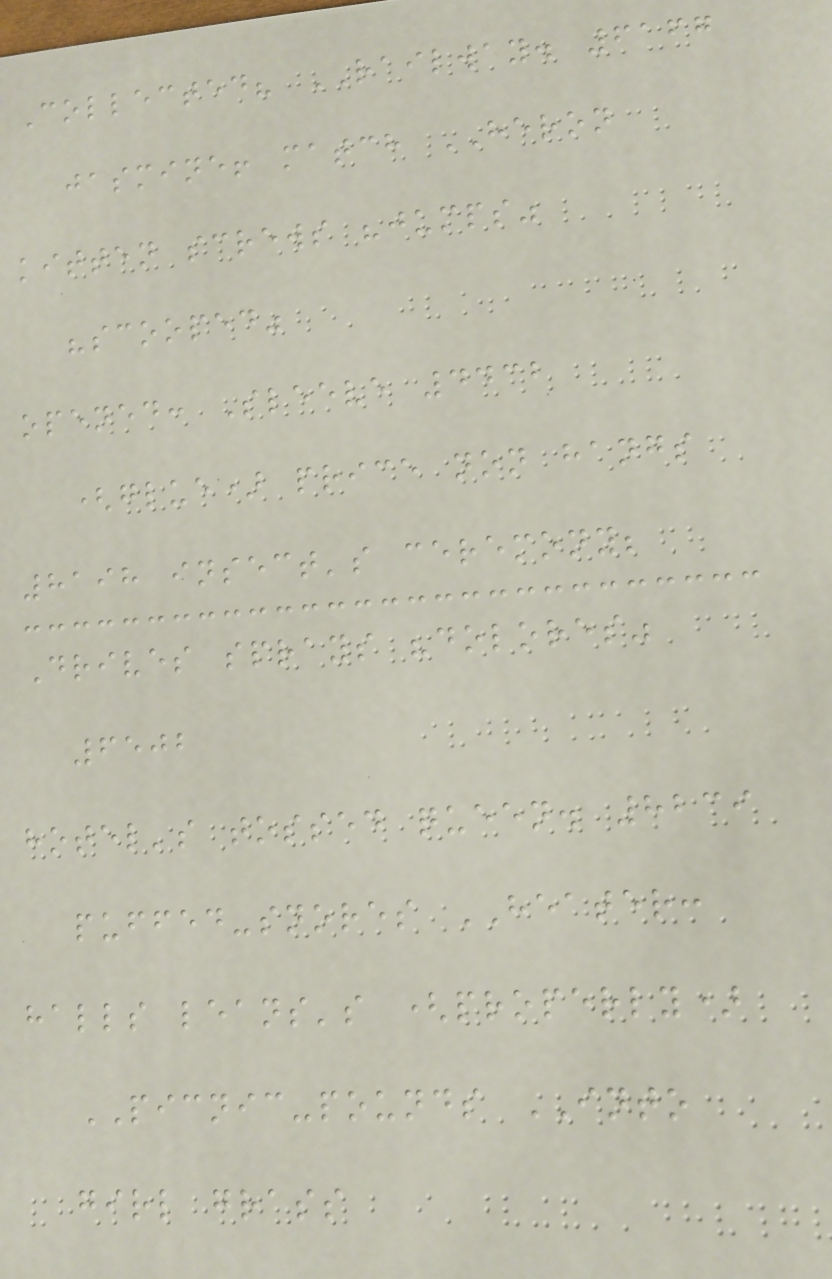Collected? RAILWAY. 6167
jasmine! match HERON
kitten screws "jumps"
"scooped"
opened: Sleeve 4432
(glue) price non hangs
8198 insect's ceremony;
Drives sprays "dolores"
6502
hotel's tossed queen. 8239
puffed-snores HEATER:
halls leans's (properly)
PICNIC-pounds INTO
girl grass
